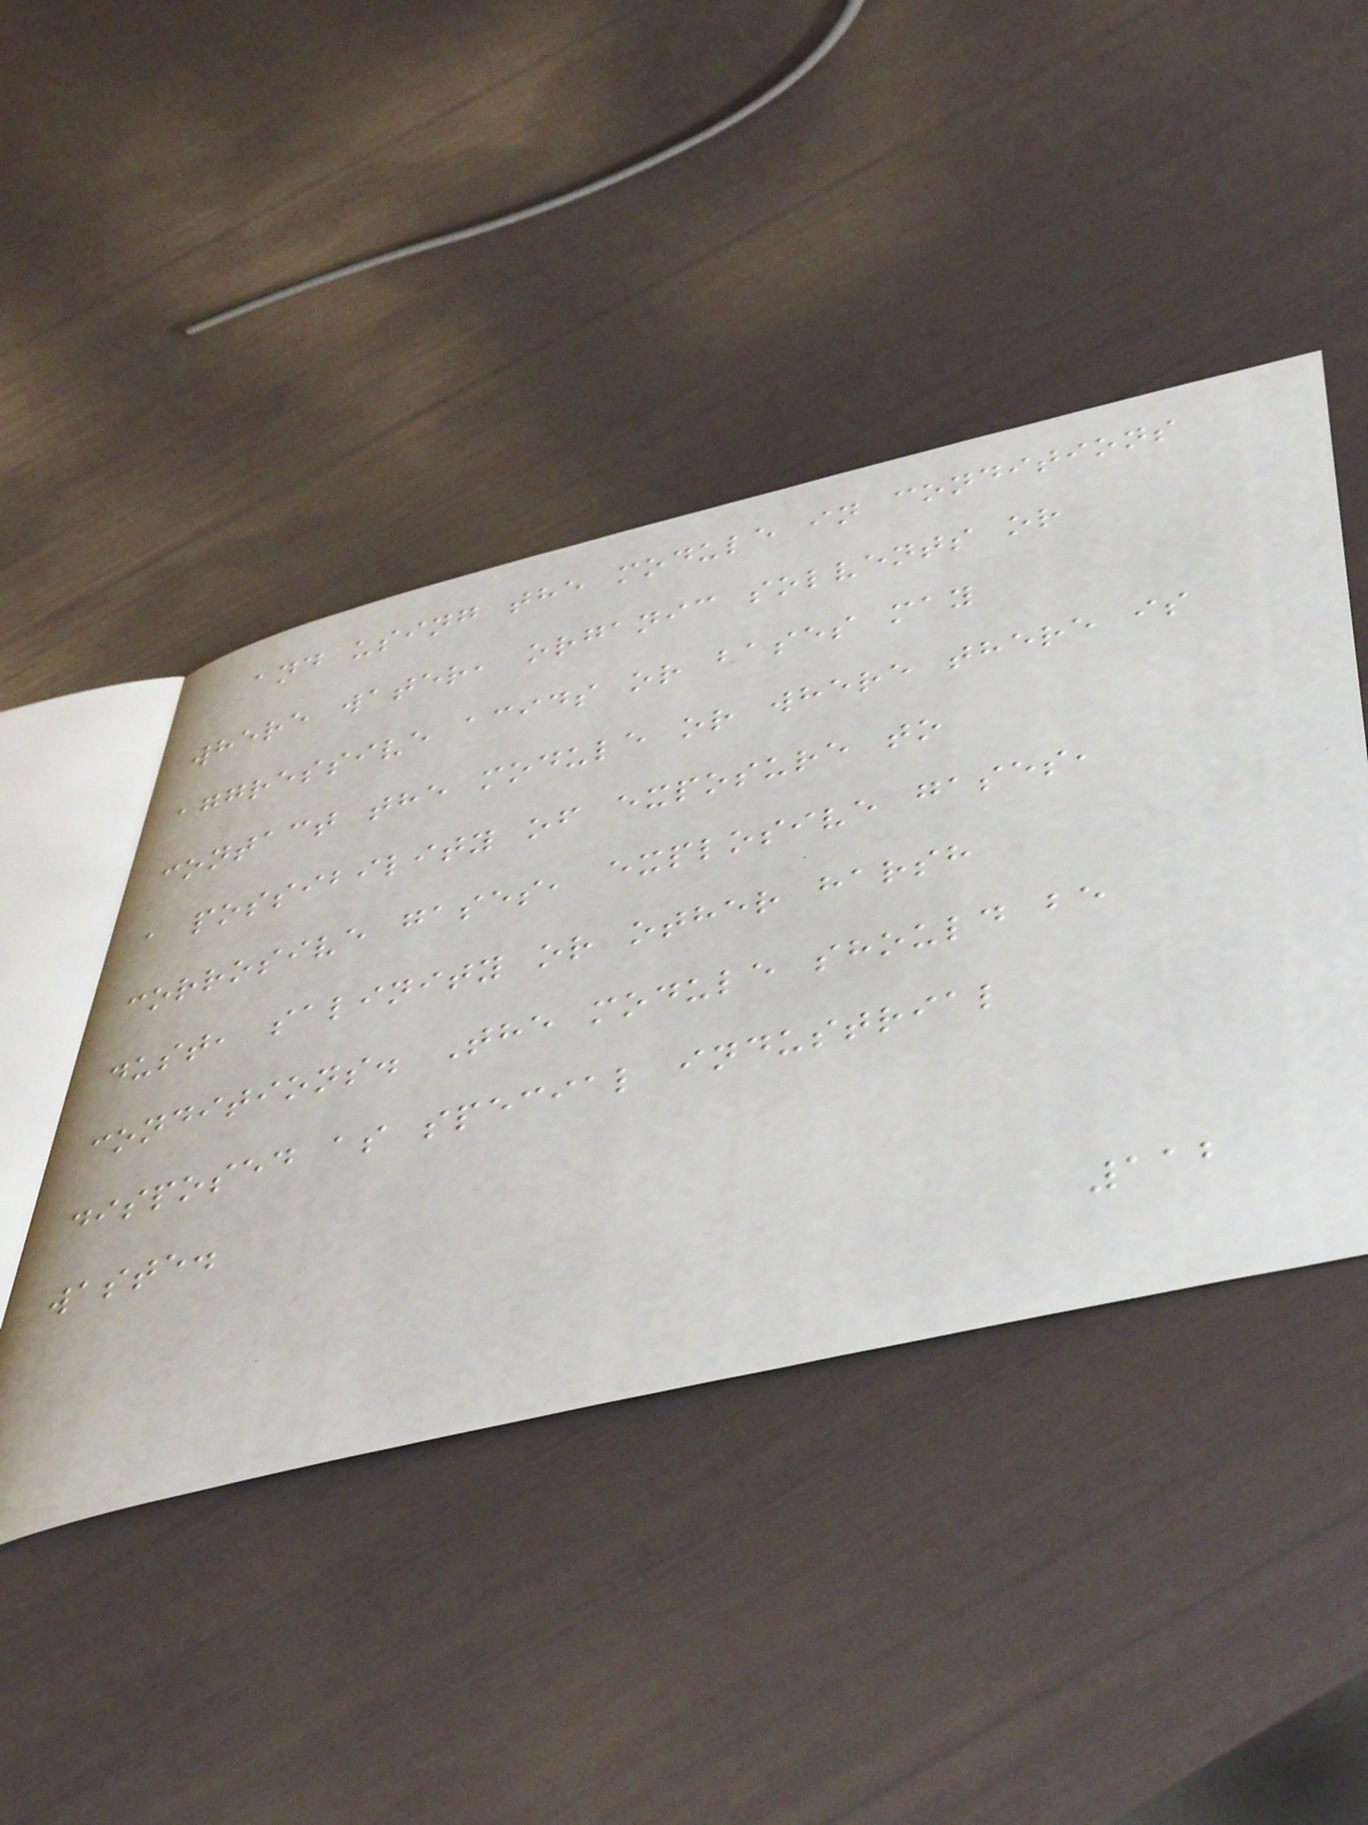and using the module in conditions
where water, organic solvents or
aggressive acids or bases may
contact the module or where there is
a possibility of exposure to
corrosive gases, explosive gases,
dust, salinity or other harsh
conditions. The module should be
disposed as special industrial
waste.
112
